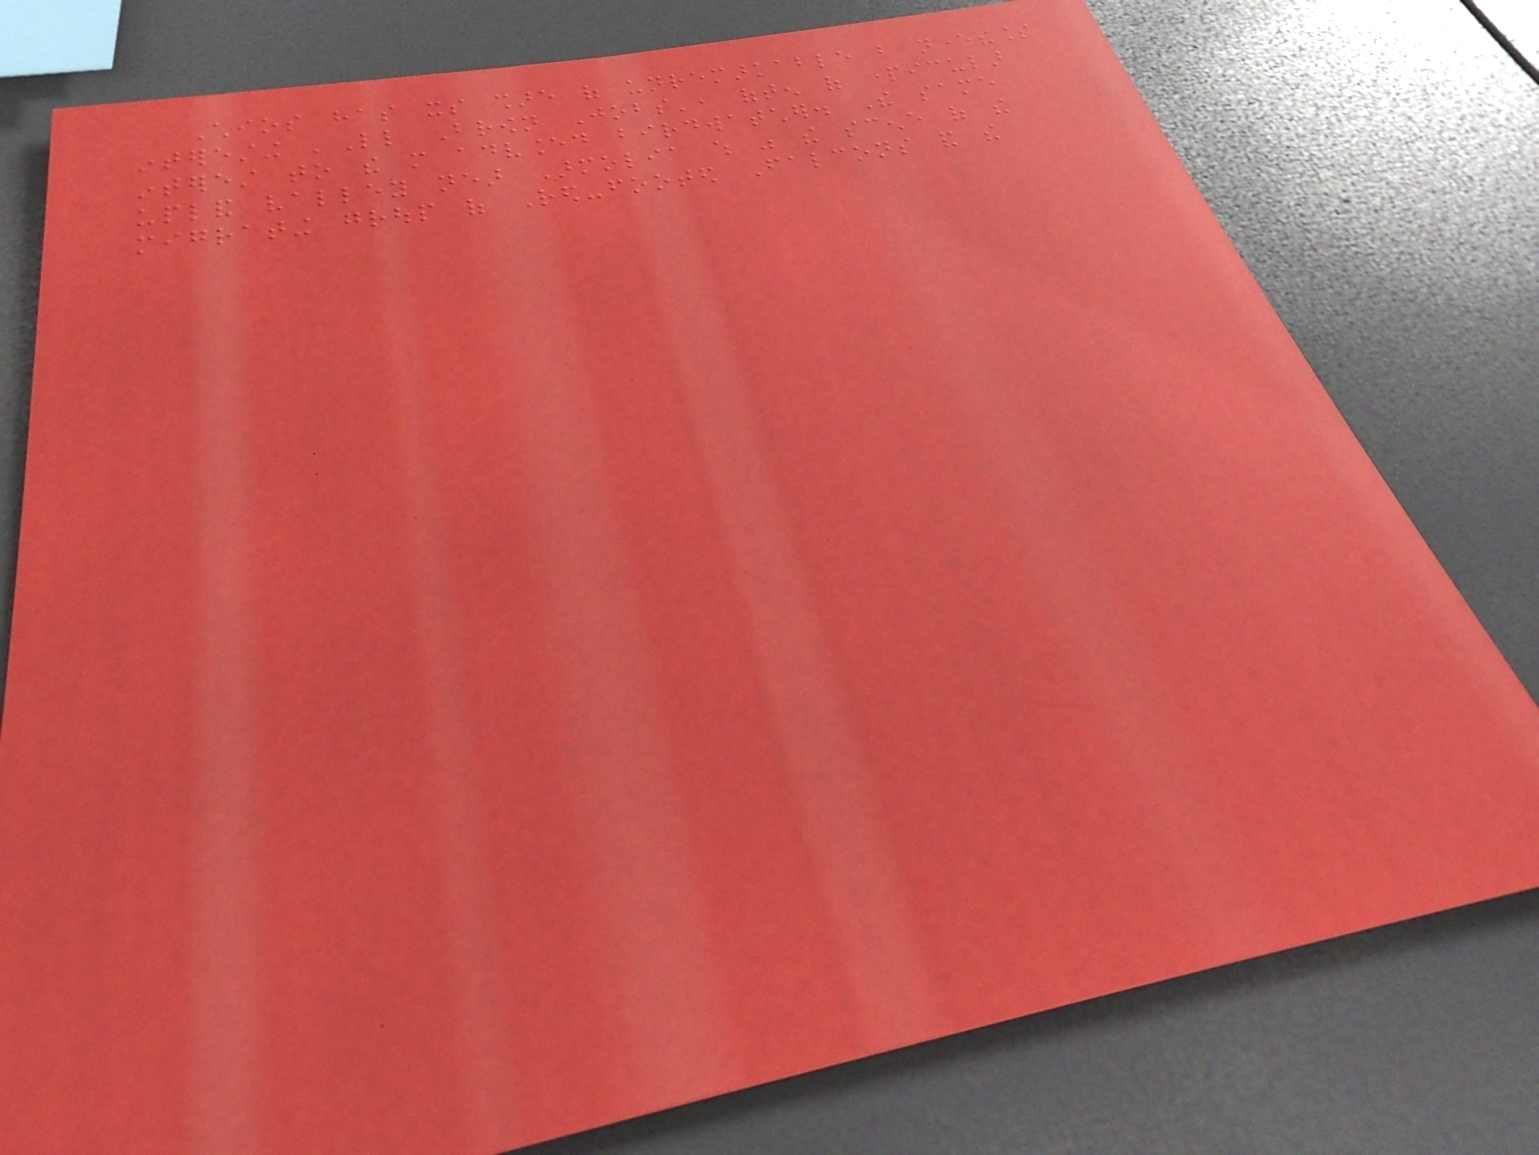Chios has its share of unremarkable but nevertheless
interesting 'Little Brown Jobs', often of particular
interest to the more advanced birdwatcher. The same
upland valley near Armolia which was the scene of the
migrating group of Red-footed Falcons and the
